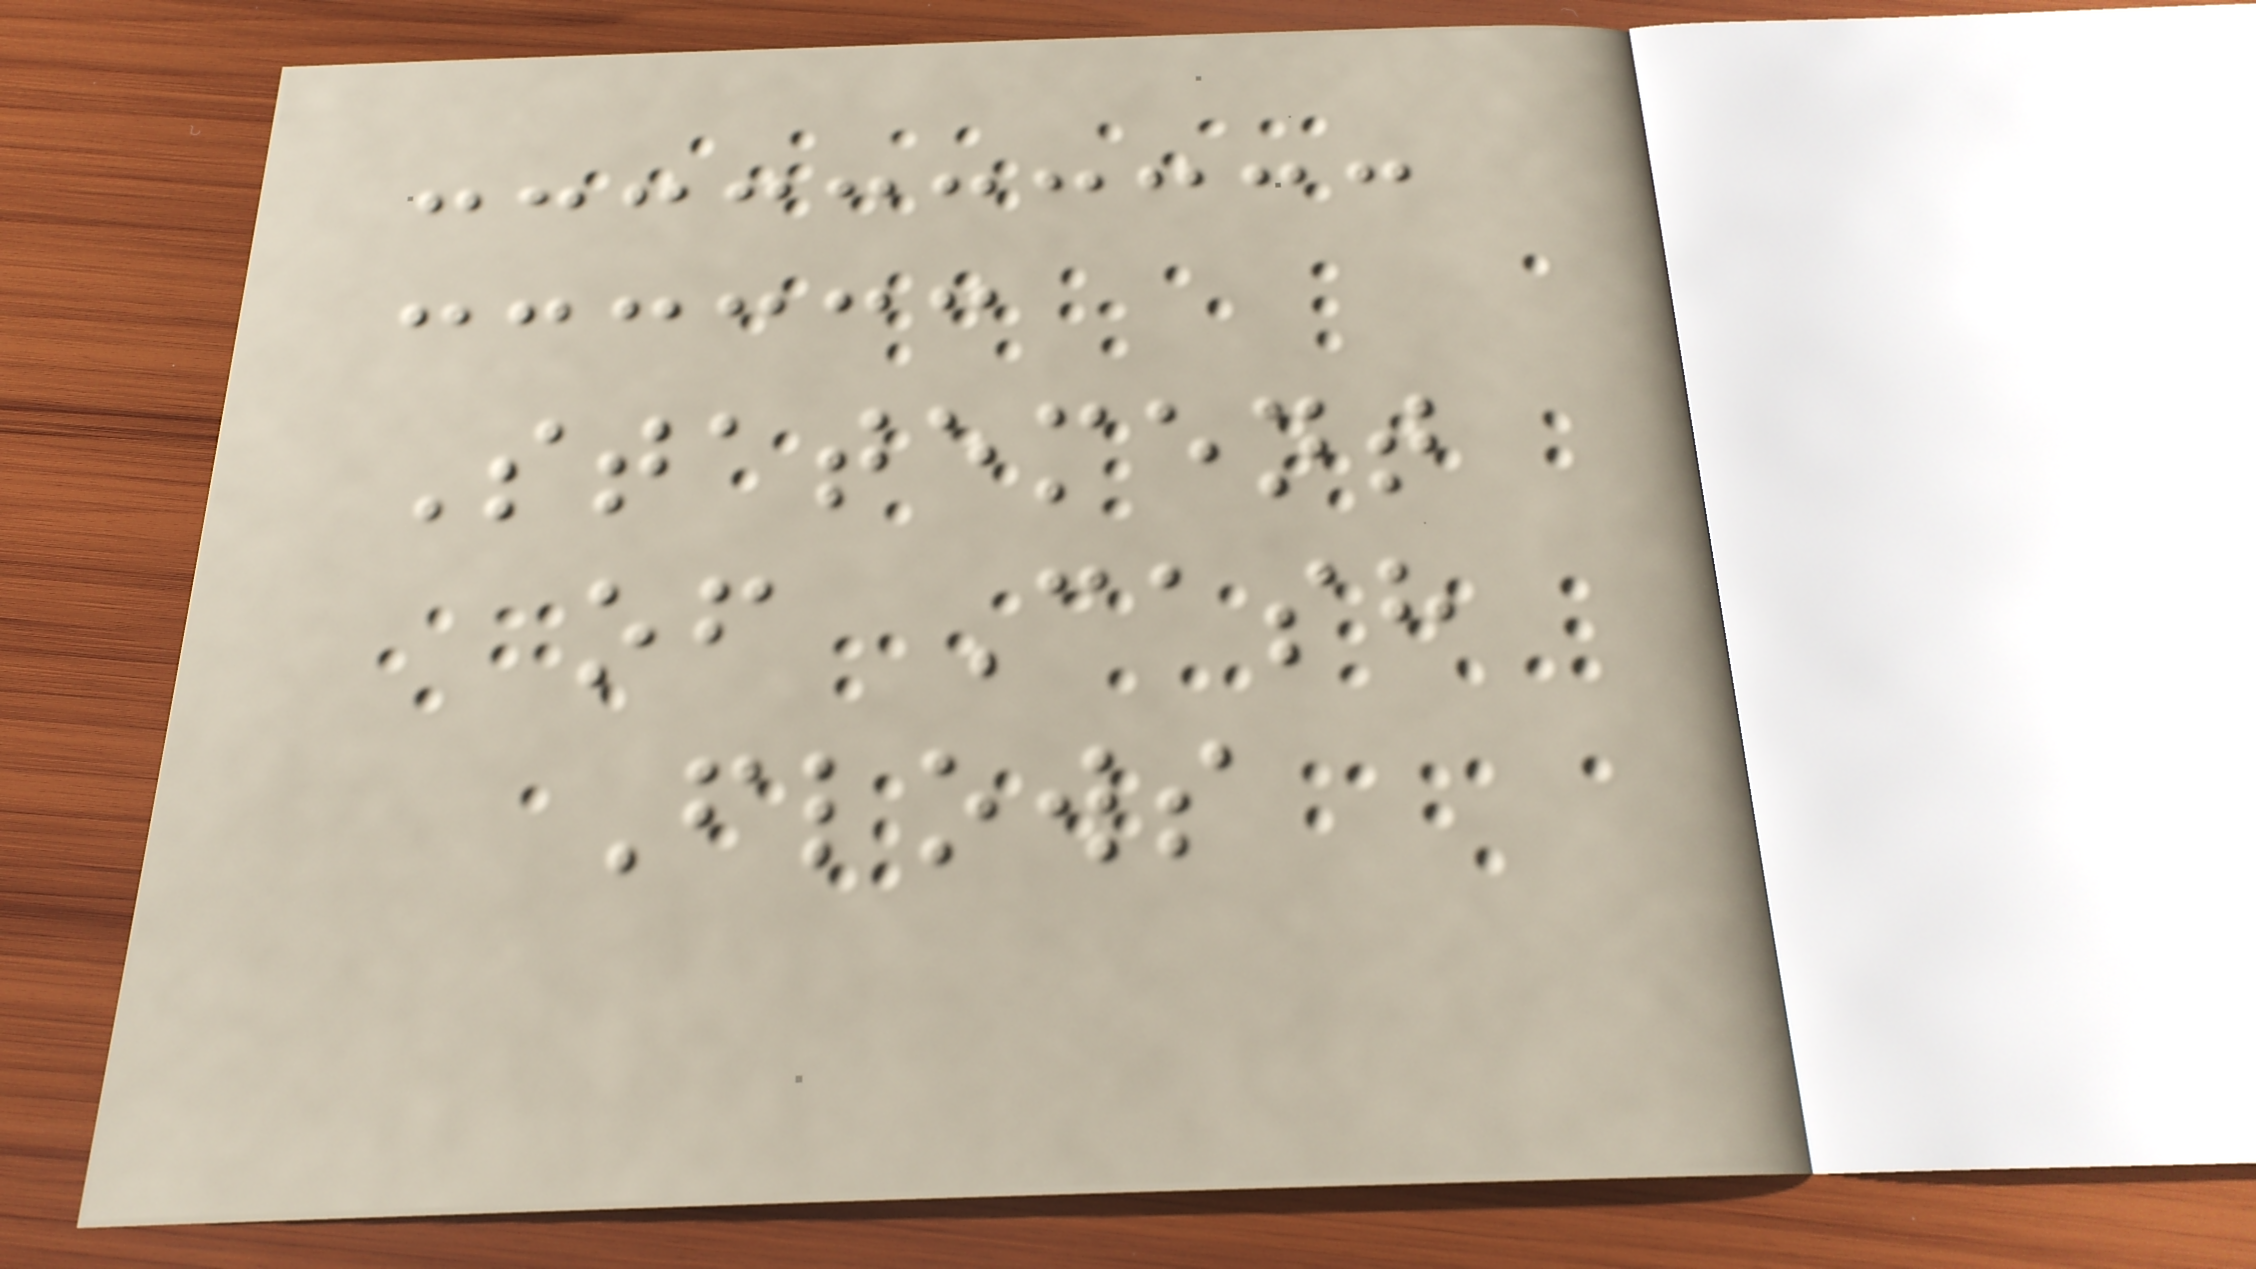Statement
of Cash
Flows
